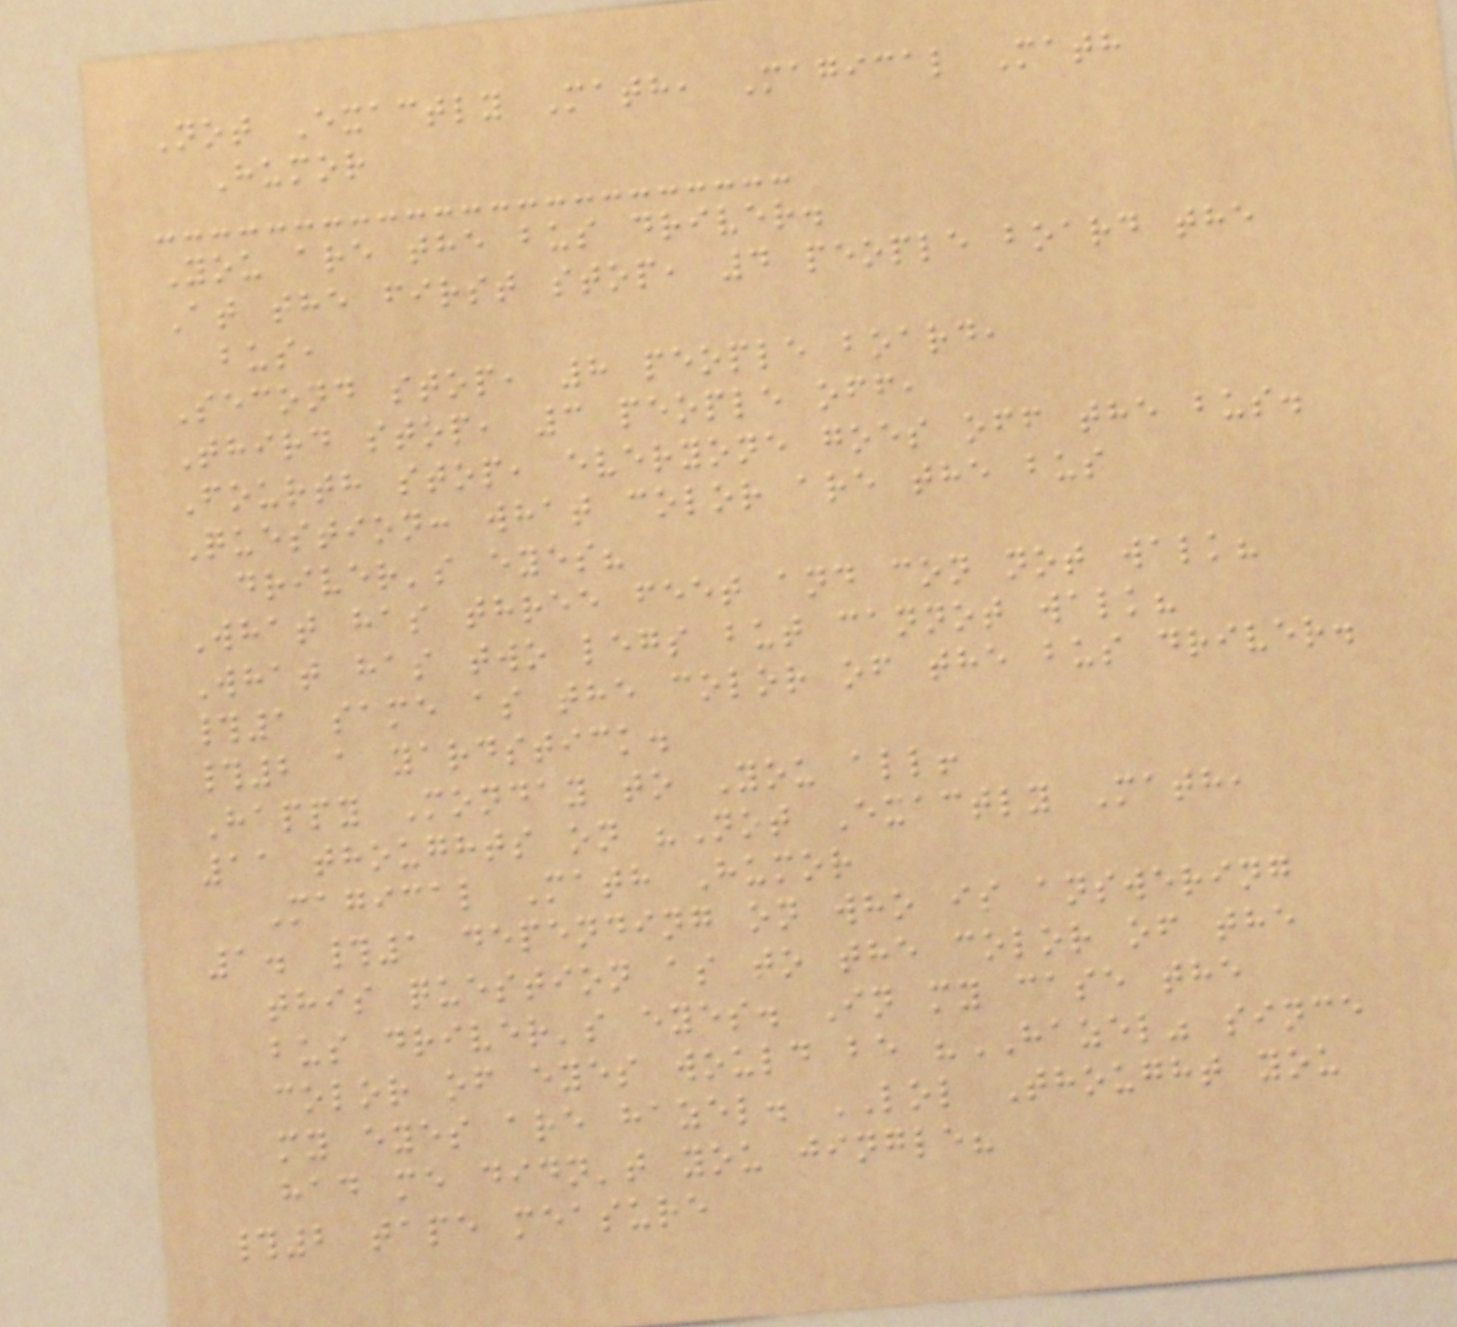Not Exactly Math, Magical Math
Humor
You are the bus driver.
At the first stop, 4 people board the
bus,
Second stop, 8 people board,
Third stop, 3 people off,
Fourth stop, everyone goes off the bus.
Question: what color are the bus
driver's eyes?
What has three feet and con not walk?
What has two legs but cannot walk?
#1 same as the color of the bus driver.
#2 a yardstick.
Happy Monday to You all!
11 thoughts on "Not Exactly Math,
Magical Math Humor
1. #1 depending on who is answering
this question as to the color of the
bus driver's eyes. In my case the
color of eyes would be "HAZEL" since
my eyes are hazel. LOL Thought you
had me didn't you jingle?
#2 tape measure
